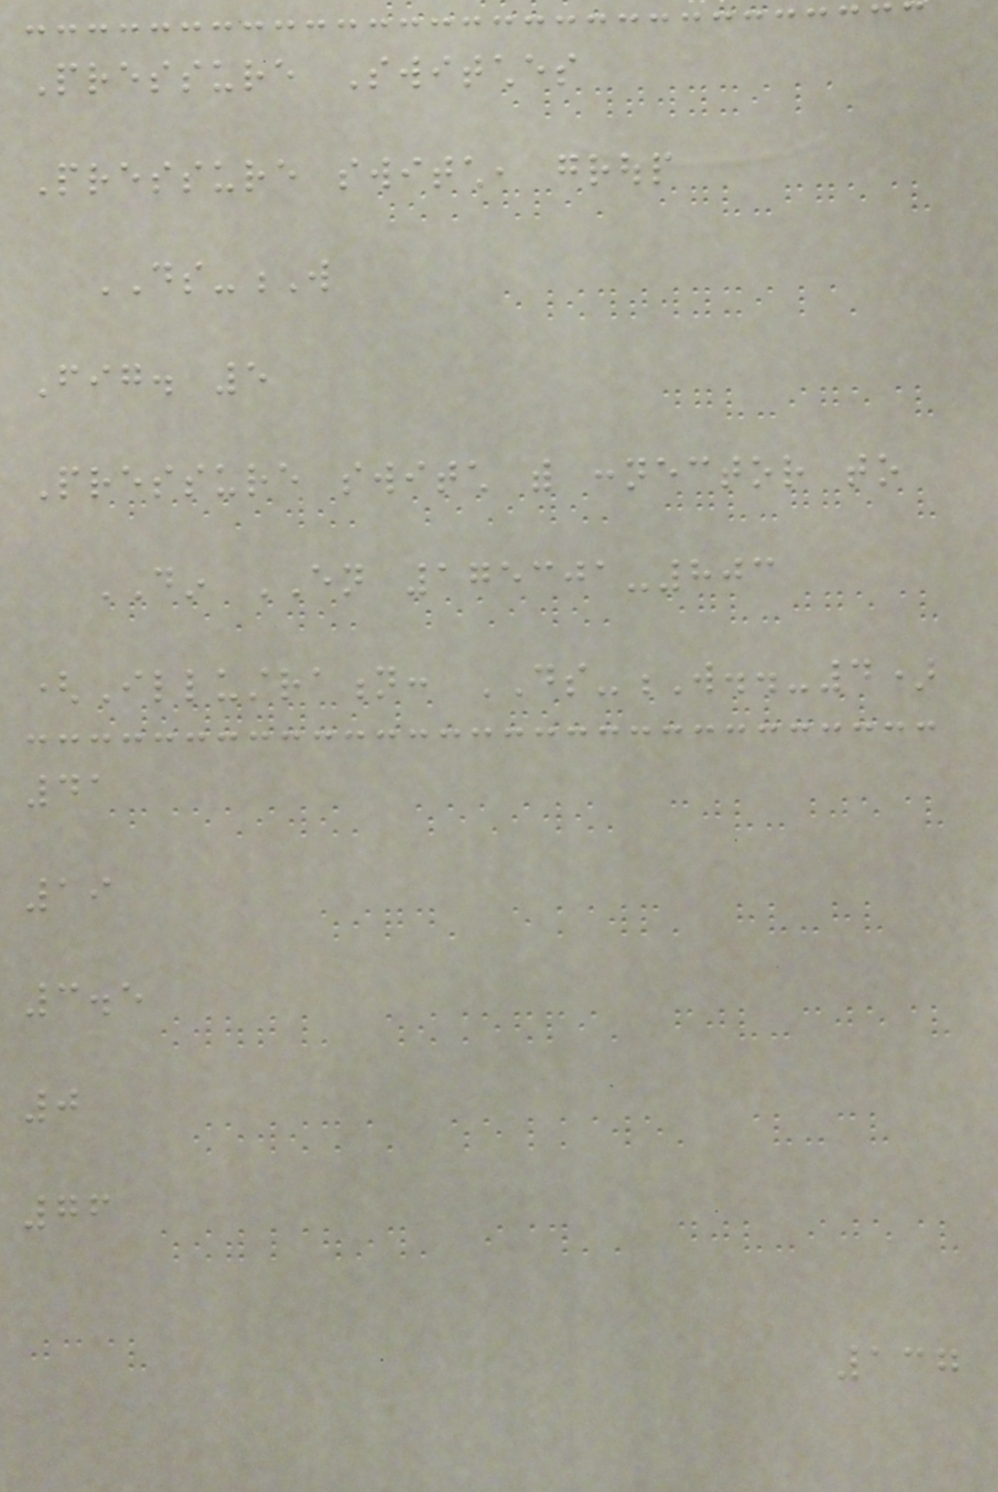Pressure Switches
Pressure switch, group
DS-W
Fig. 5
Pressure switch with connector to
DIN EN 175301-803
(Illustration: DS-W..-4)
41
19
3.5
0
76
137
